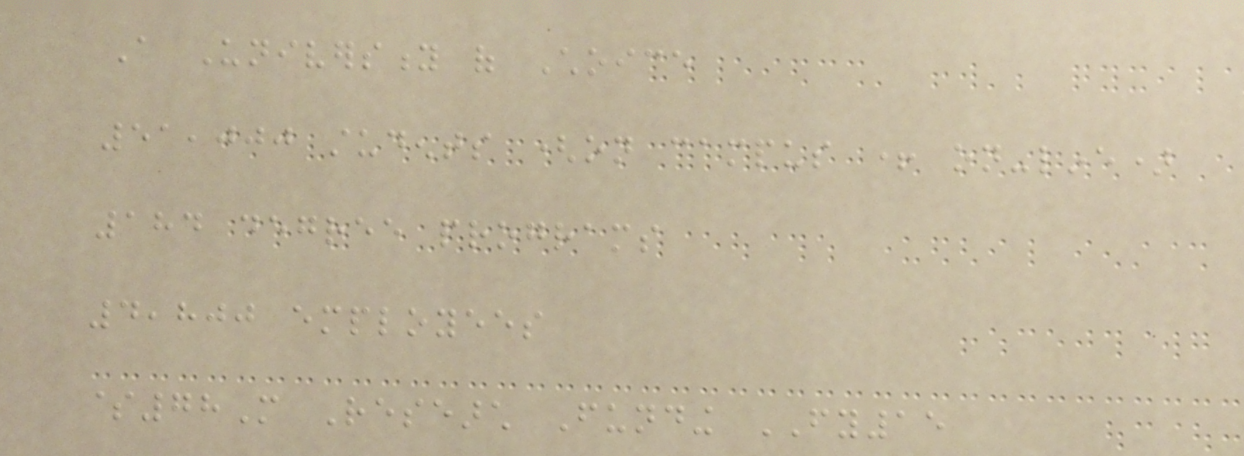A University of Choice
51,000 students (on campus + on-line)
184 degree programs
4,800 employees
$78M Research Funding FY15
